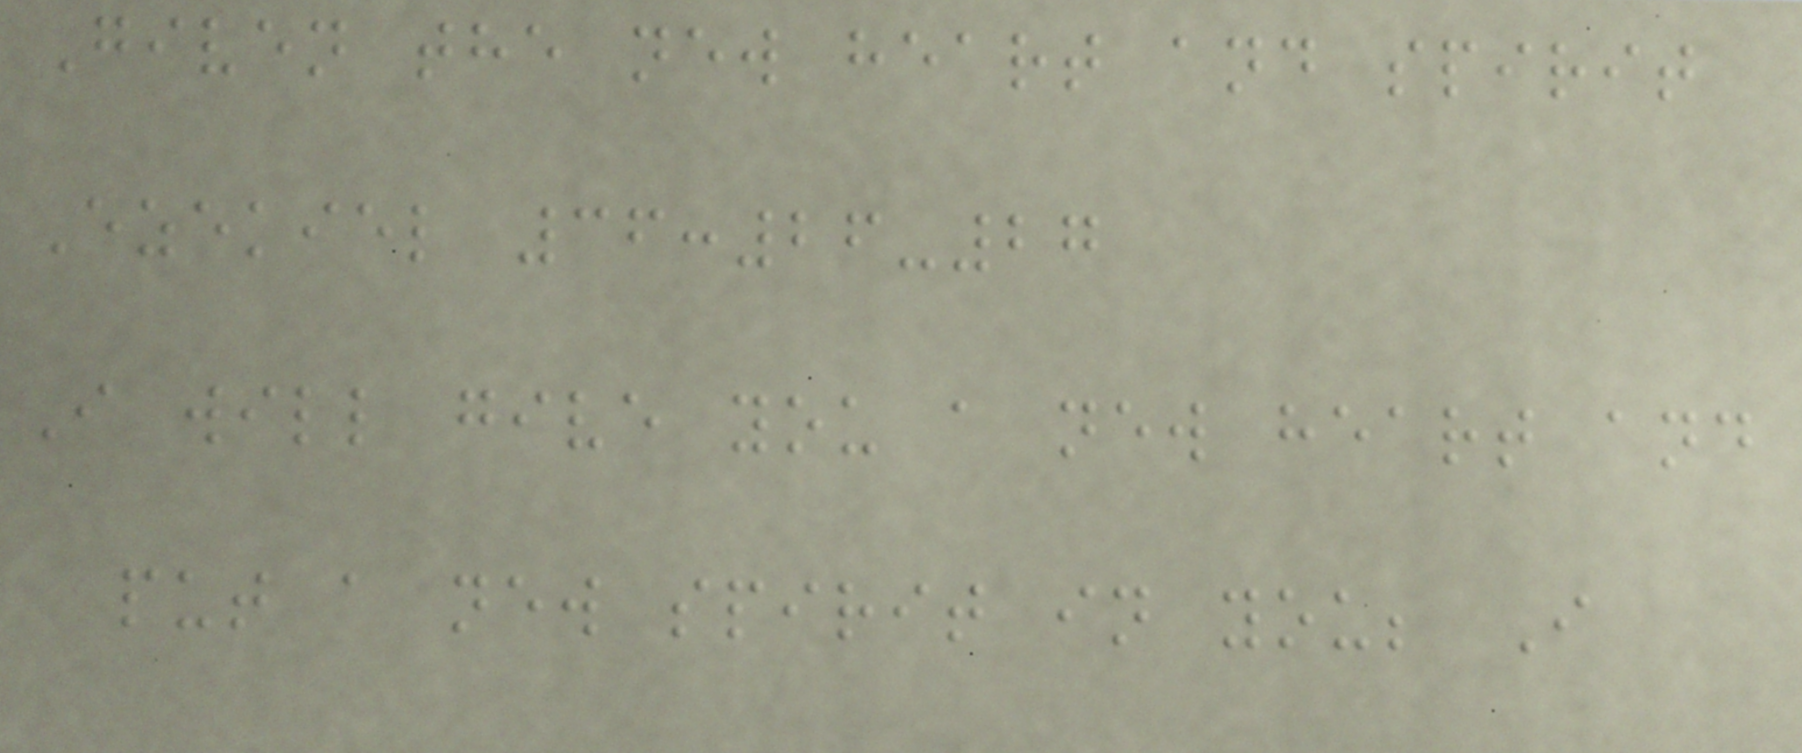Given the new heart and spirit
Ezekiel 36:26-27
I will give you a new heart and
put a new spirit in you; I
